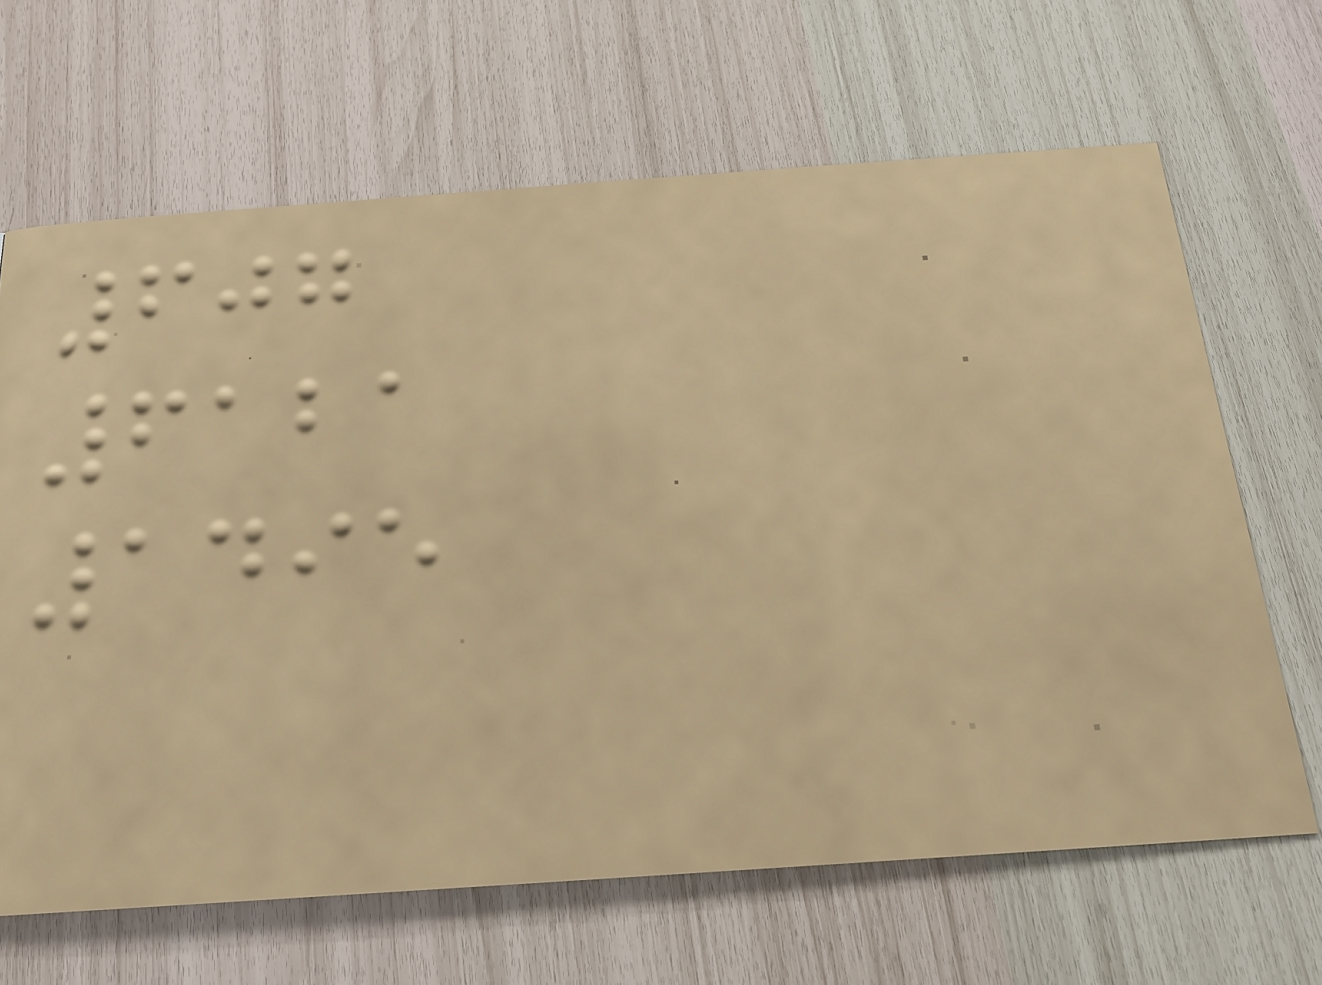607
6121
1495
